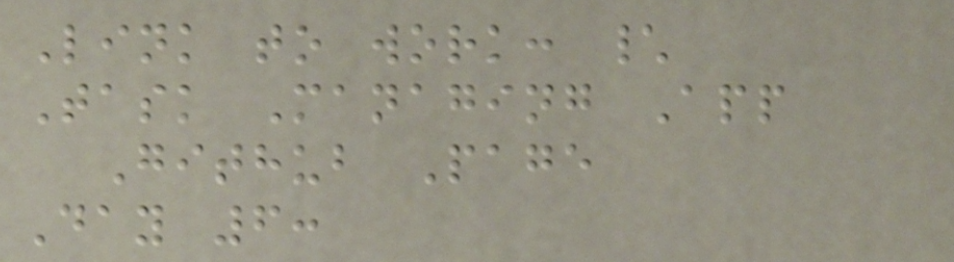Link to work: \
Task Managing App
Github Page
Day 6:
